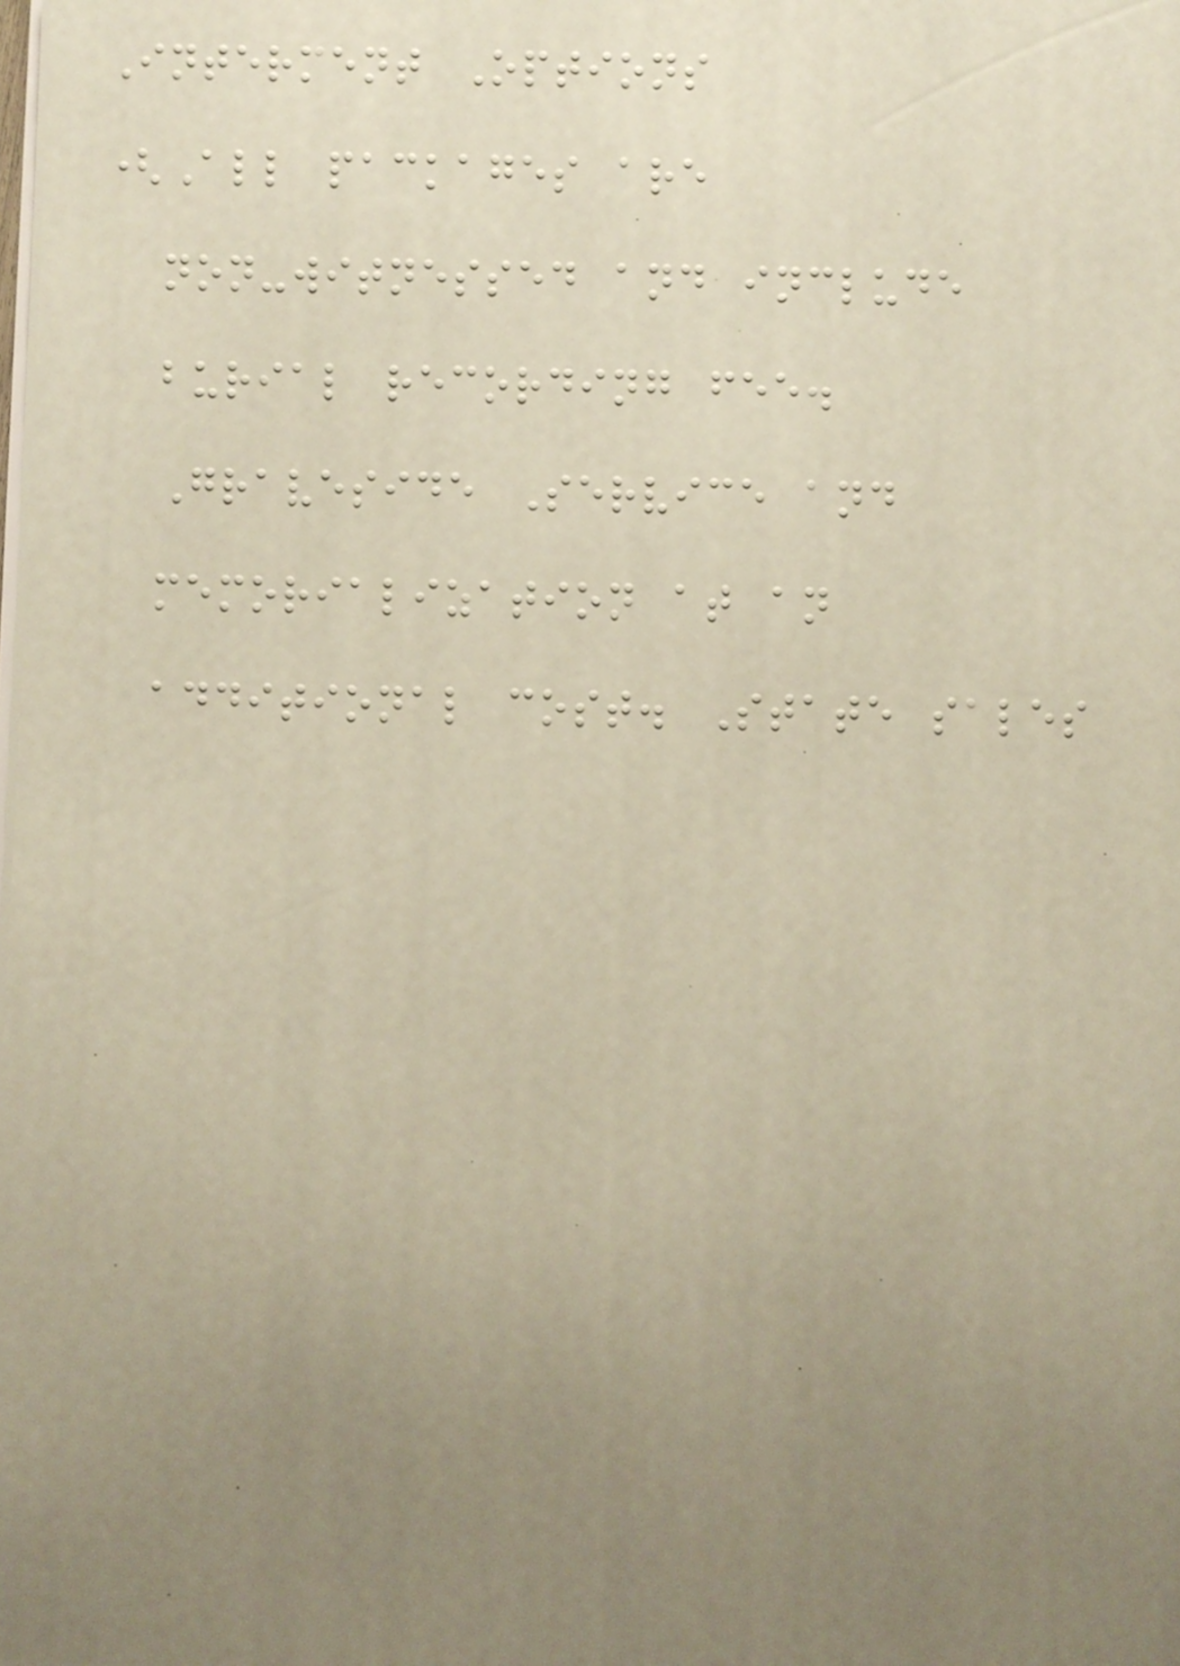Interment Options
(All packages are
non-witnessed and include
burial recording fee.
Graveside Service and
memorialization at an
additional cost. State sales
